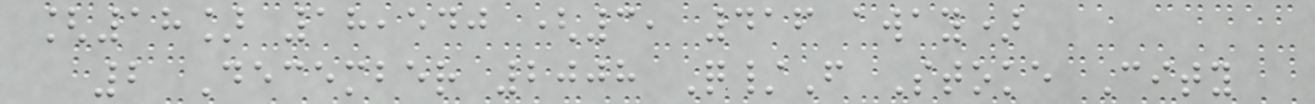[18] 18,540 (3, 416 away)
2 December 2008 Q/F Stoke City
